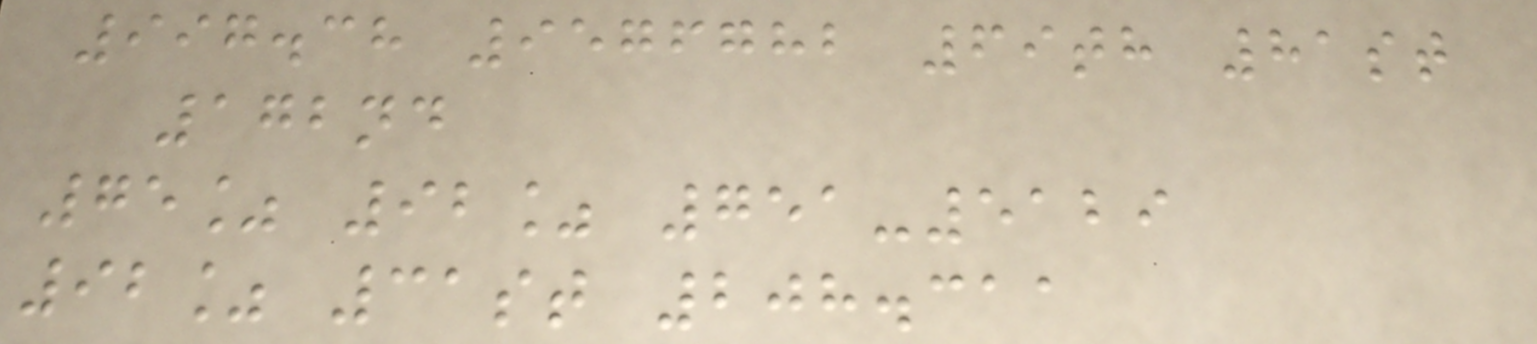997.38 9576782 69th 81st
172nd
75% 92% 751-5129
92% 31st 208.311
